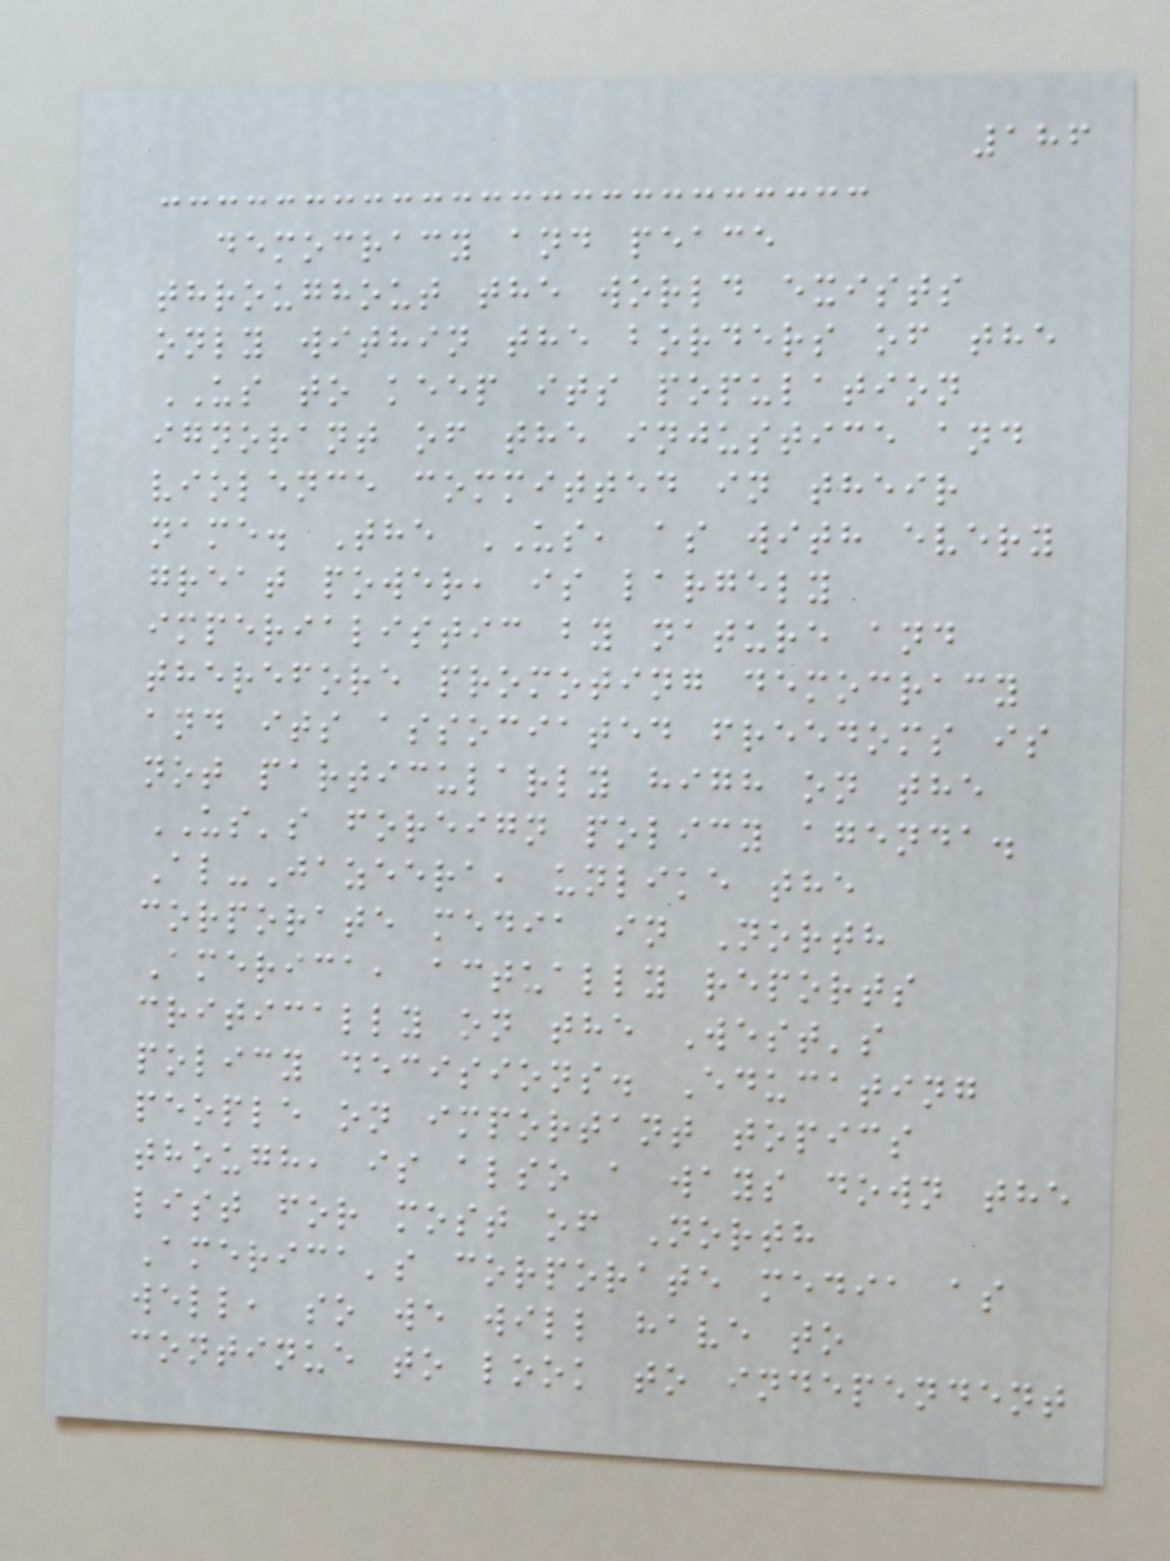186
democracy and peace
throughout the world exists
only within the borders of the
US to keep its population
ignorant of the injustice and
violence committed in their
name. The US, as with every
great power, is largely
imperialistic by nature and
therefore promoting democracy
and its associated freedoms is
not particularly high on the
US's foreign policy agenda.
Al-Jazeera, unlike the
corporate media in North
America, actually reports
critically on the West's
policy decisions. Educating
people on important topics
though, is also a ways down the
list for most of North
America's corporate media as
well, so we will have to
continue to look to independent
